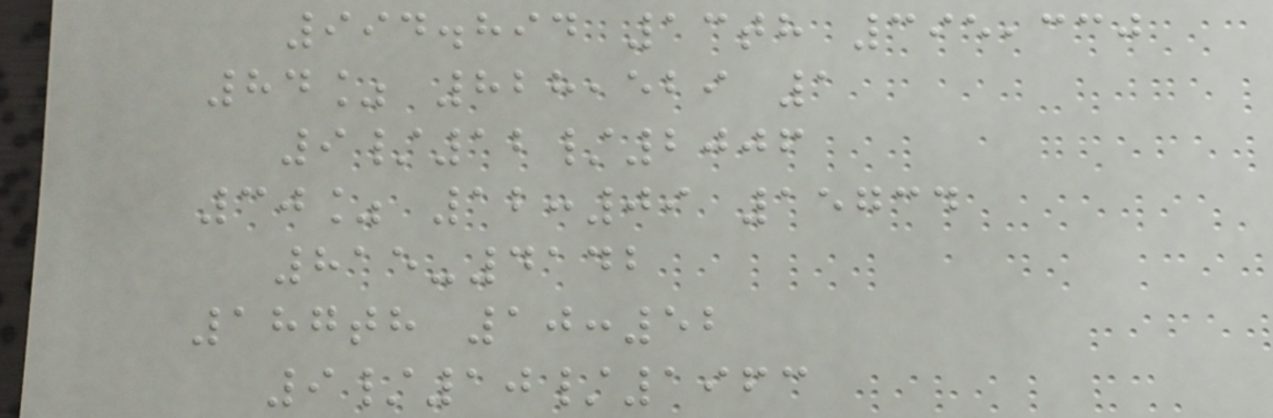994.894 13th 395,330
84% 828,529 1
9/12/2006
30% 12:09 15734
815-4142
187th 10:52
9/10/1963
